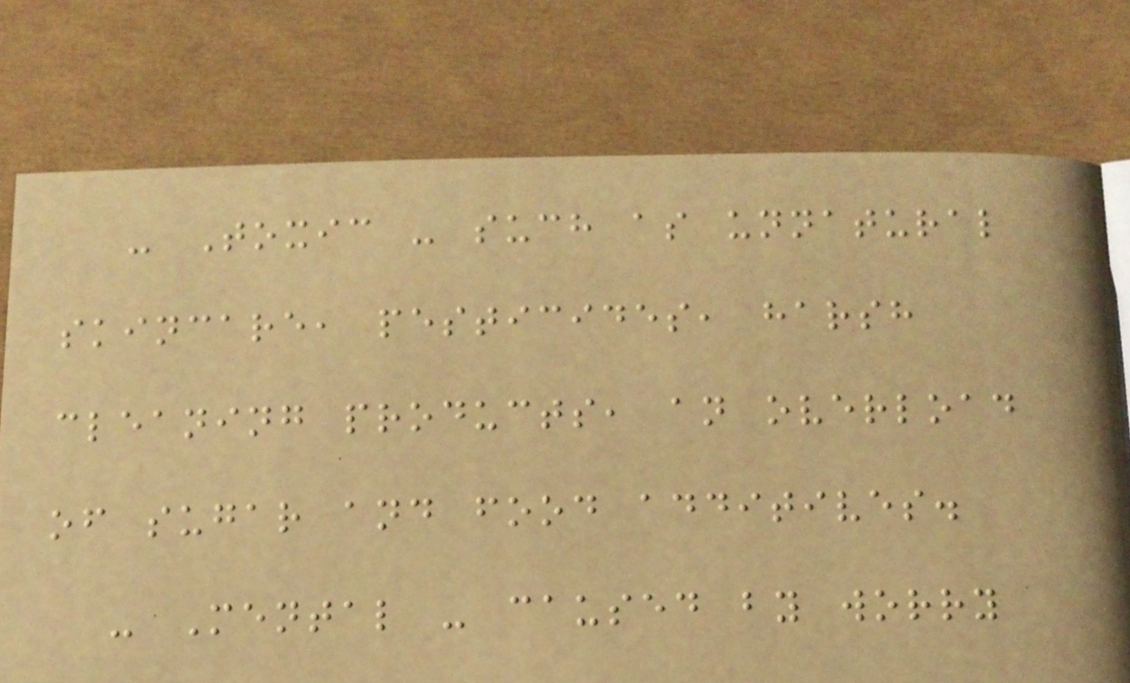- Toxic - such as unnatural
skincare, pesticides, harsh
cleaning products, an overload
of sugar and food additives.
- Mental - caused by worry
